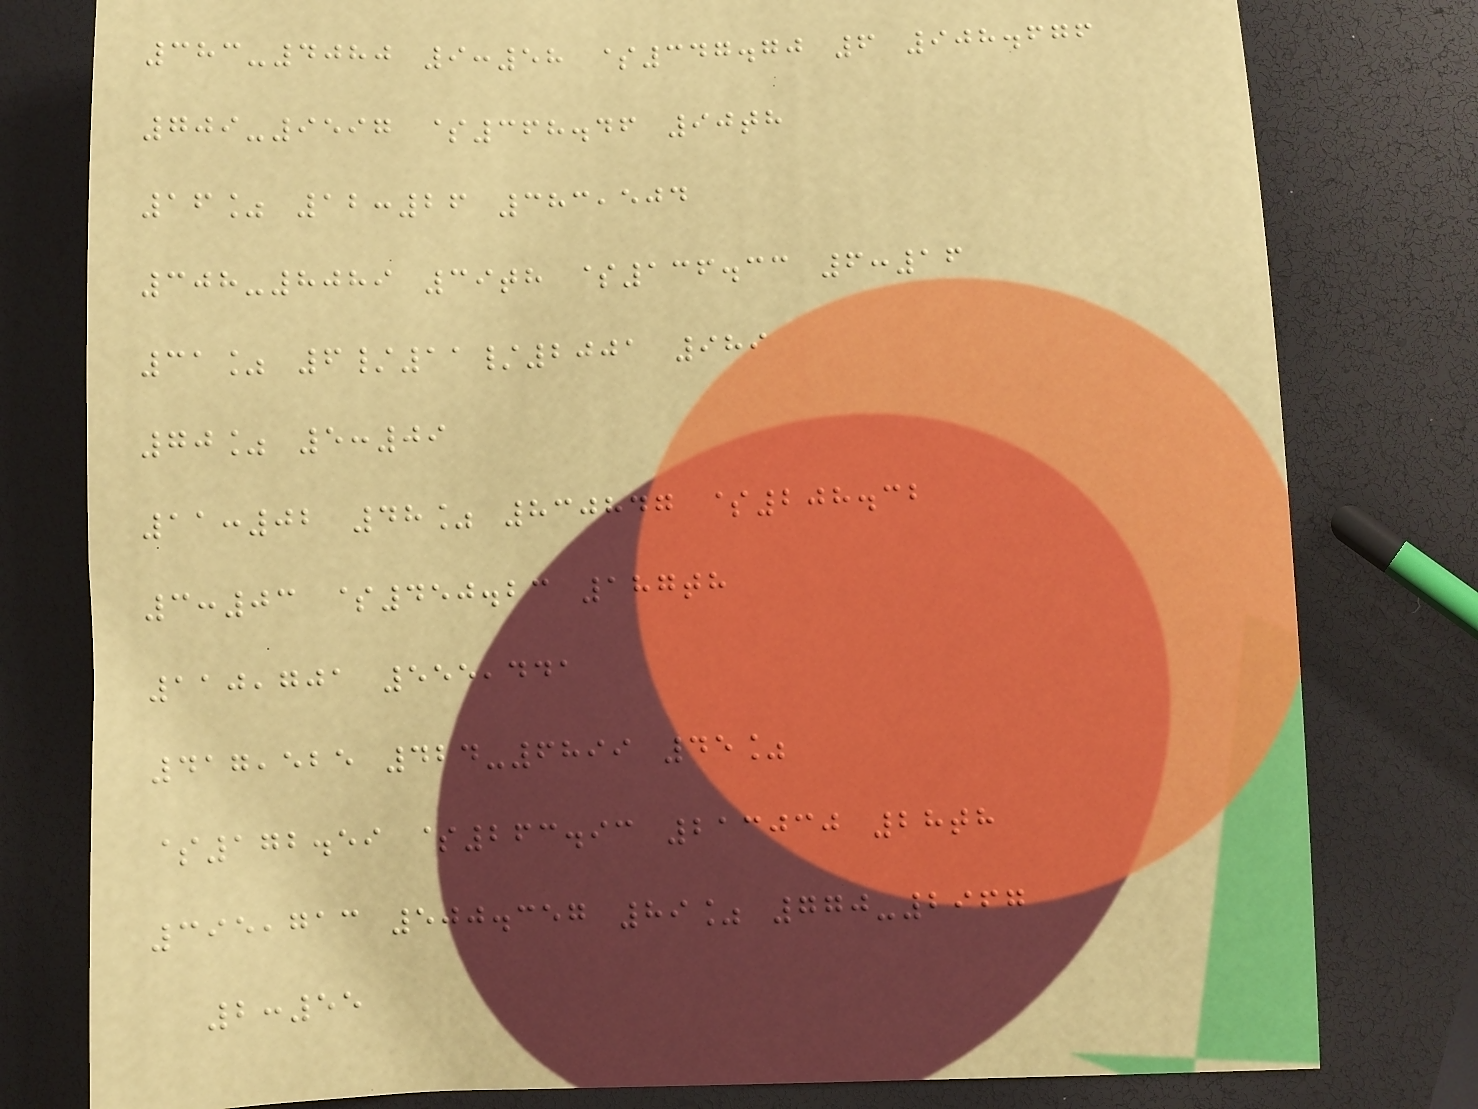383-4080 9:58 $347.70 6 908.676
709-9597 $368.46 90th
16% 12:26 383,504
308-8089 39th $136.33 6:16
31% 6/11/2001 989
70% 5:09
11:02 48% 830847 $208.32
3:03 $450.23 187th
110,701 555,441
417,525 424-6899 45%
$172.59 $263.93 213030 28th
395,713 500.357 89% 770-2967
2:55
